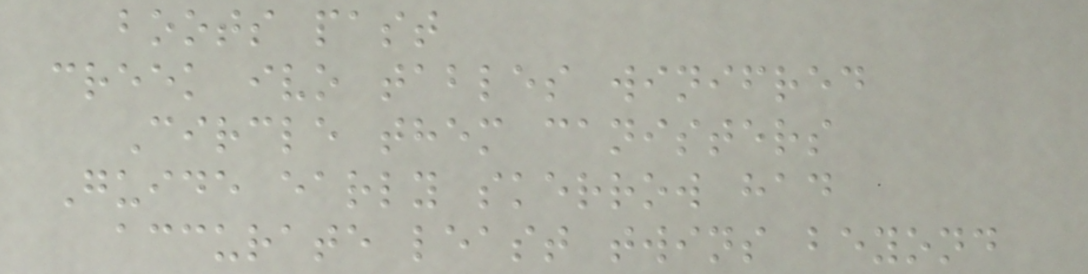boots past
creek ivo tables winifred
Circle them canisters
Guide early skerrow had
accurate least twins beyond
